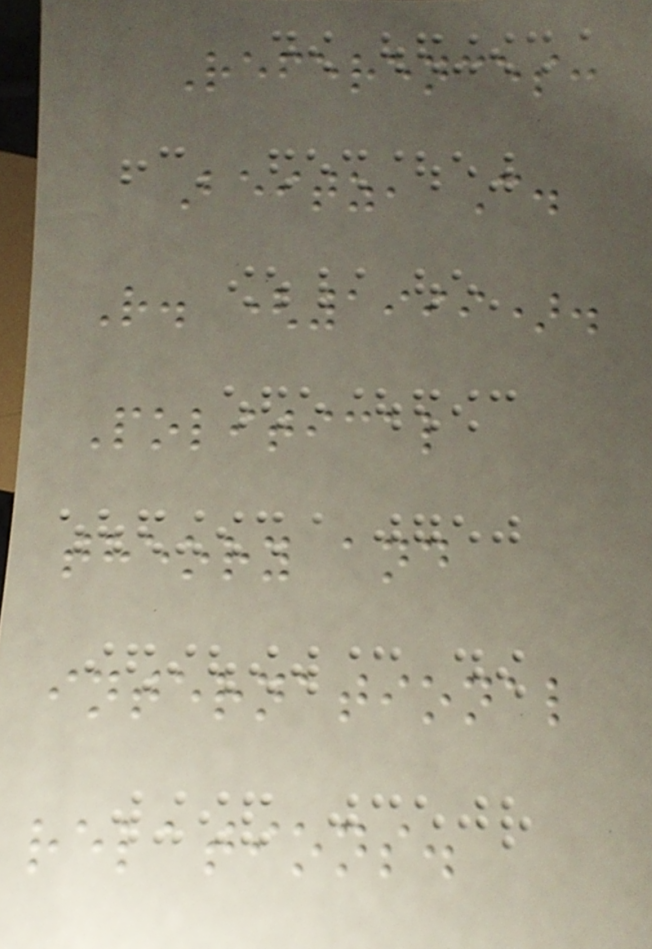References:
Beitz, C.
R. (1999).
Political
theory and
international
relations.
